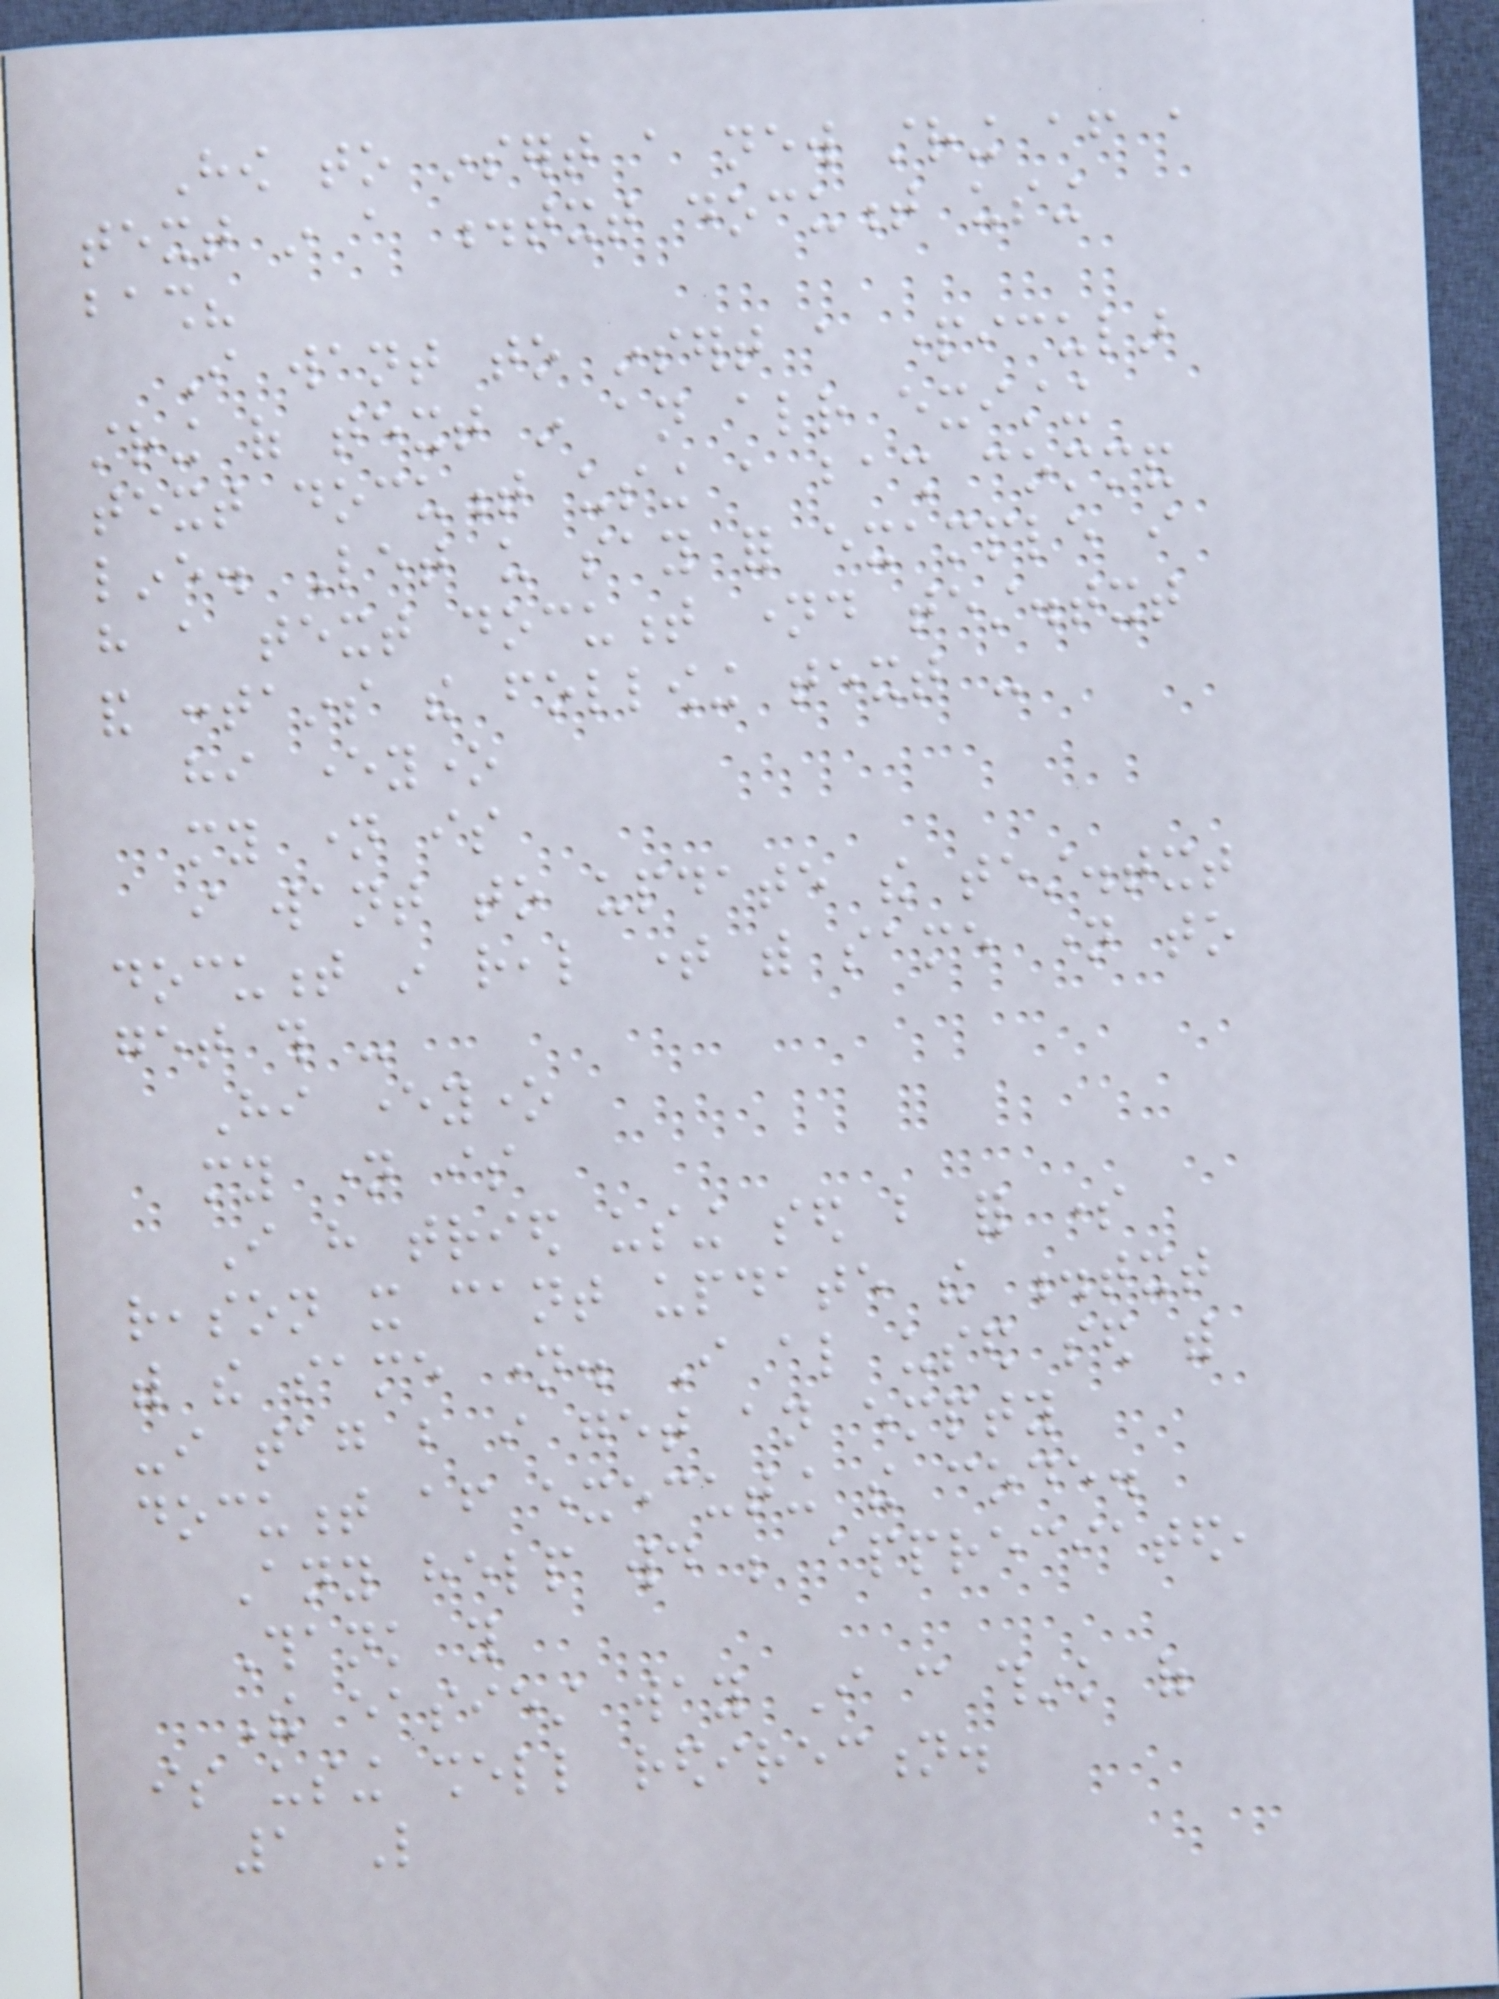How to insert a new string after a
text in a .txt document using
bash?
I want to insert a particular
string of text in an already existing
text document using a bash command
line. Let us say for example i
have a text document named test.txt
and contains the following text -
hi everyone
my name is
i want to update the test.txt
document in real time with same name to
get this -
Hi everyone
my name is
I have tried using sed but for some
reason it cant update the .txt
with the same name. I also used sed with
-i tag but i get an empty
document after executing the code.
Any help would be appreciated,
Thank you
The easiest way I can think of
is using shell redirection.
1 Like
